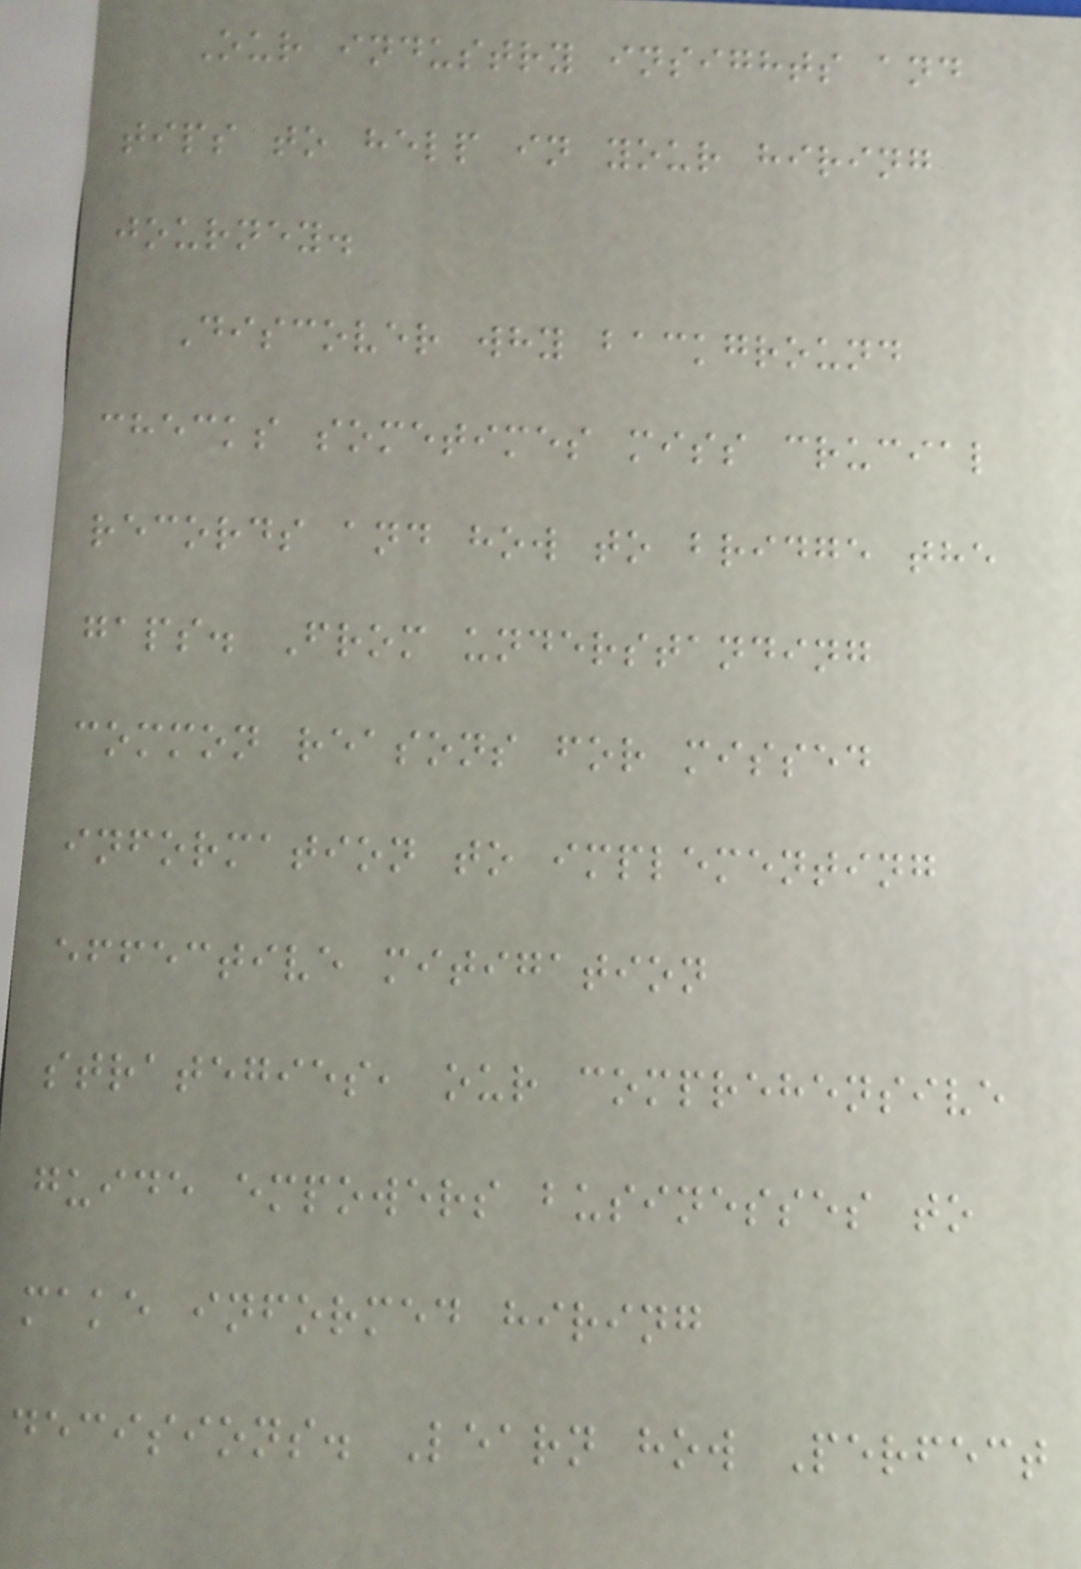Our industry insights and
tips to help in your hiring
journey.
Discover why background
checks sometimes miss crucial
records and how to bridge the
gaps. From understanding
common reasons for missed
information to implementing
effective mitigation
strategies, our comprehensive
guide empowers businesses to
make informed hiring
decisions. Learn how Perfect
